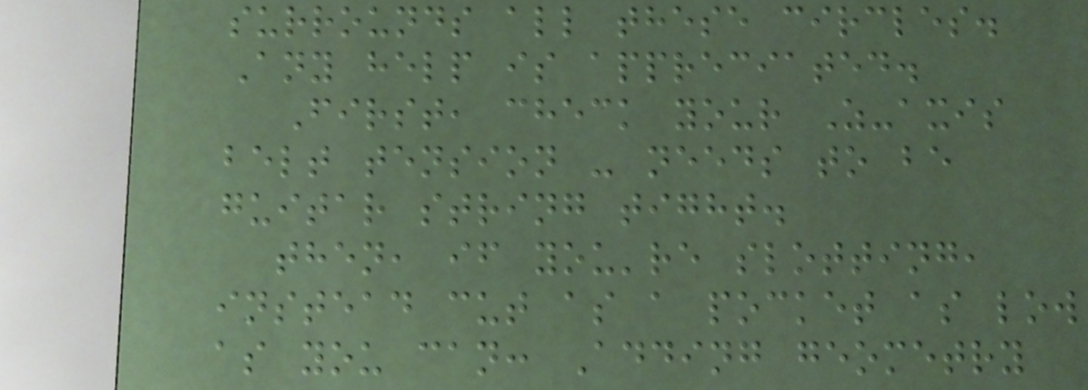surrounds all these circles.
Any help is appreciated.
First, check your Z-axis
belt tension - needs to be
guitar string tight.
then, if you're slotting,
instead cut as a pocket as low
as you can: Adding geometry
